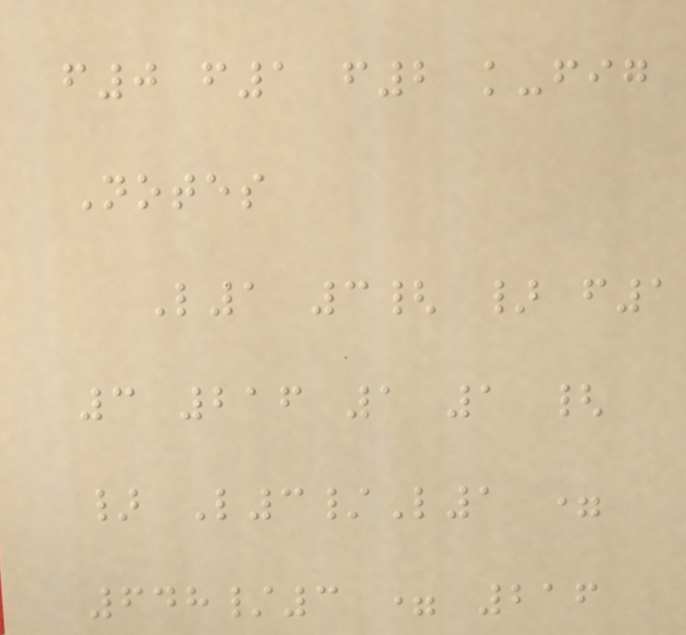f0 f1 f2 k-fig
Notes
L1 3{ } f1
3 216 1 1 {
} L3/L1 =
648/3 = 216
